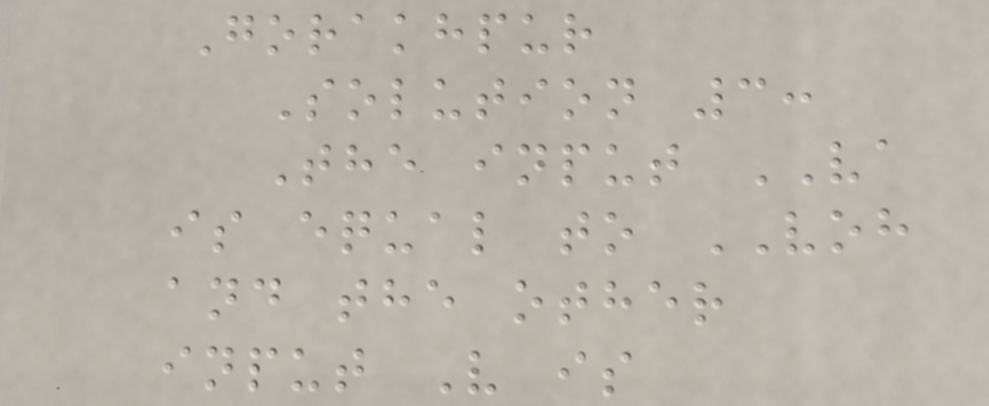Gorakhpur
Solution 3:
The input VA
is equal to VOH
and the other
input V is
